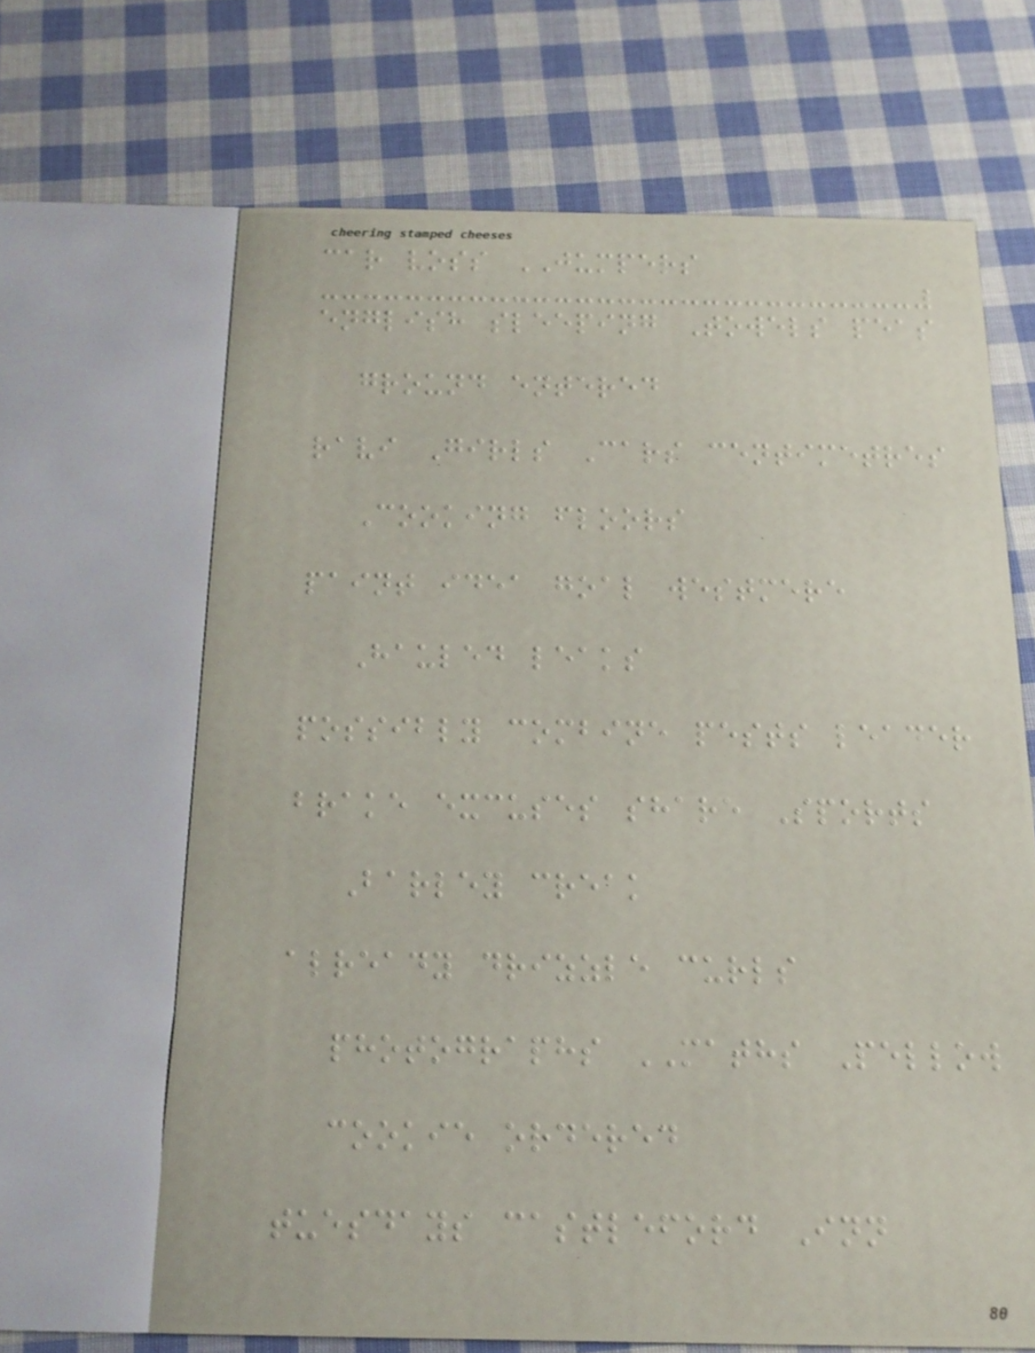car voss JUMPERS
english sleeping Towels peas
ground entered
ravi Girls Cars centimetres
Cooking floors
paint idea goal westmere
Hauled leaks
possibly combine pests leader
brake excuses share Sports
Barley creak
already drizzle curls
photographs MATHS Pellow
cookie ordered
tuesdays castleford Inn
